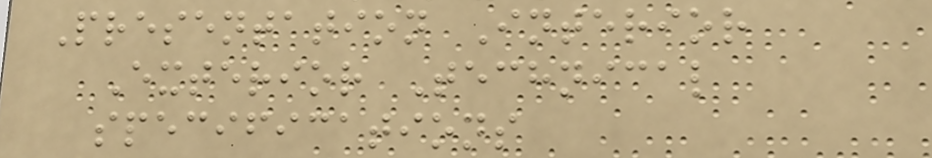Presentation Interior
Exterior Technical
specifications
